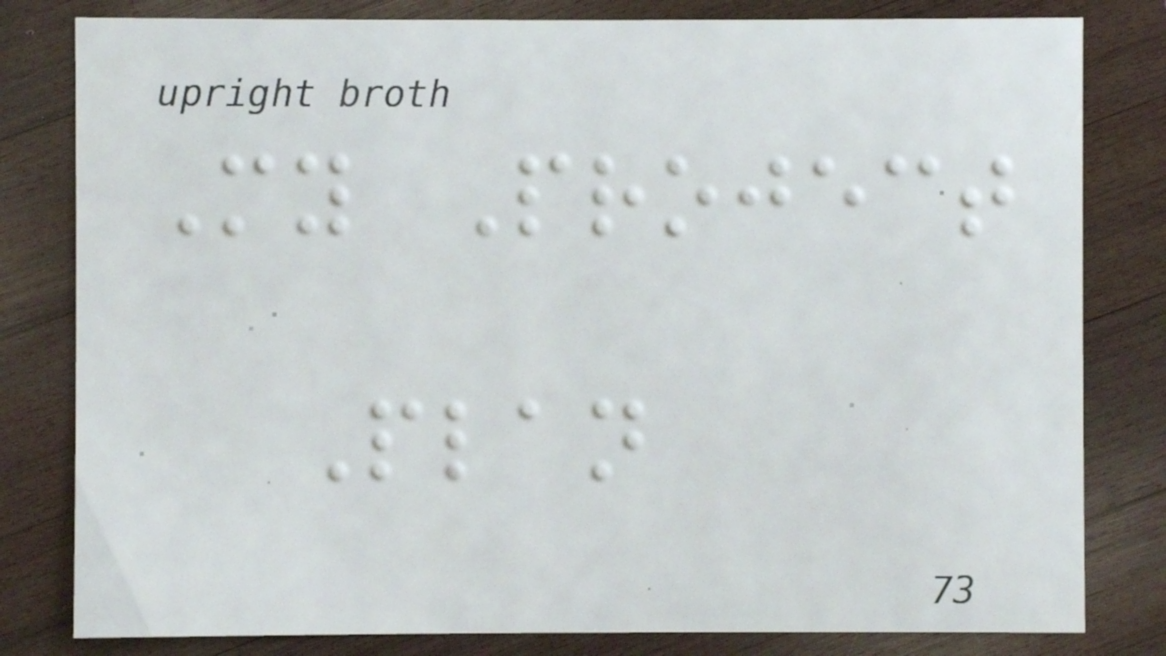My Project
Plan
